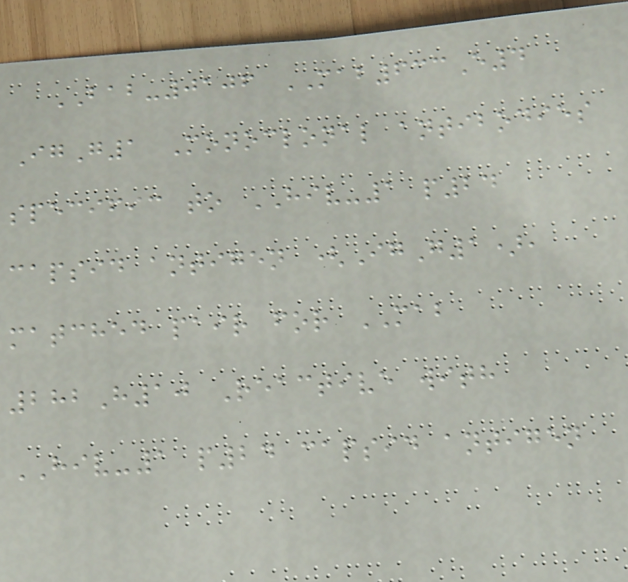BAB-0106 MAB633E4
IgG1 Monoclonal antibodies
specific to HIV-1 p24
capsid antigen (IgG1),
matched pair for MAB
282H10 Reactive with
HIV-1 p24 capsid antigen
